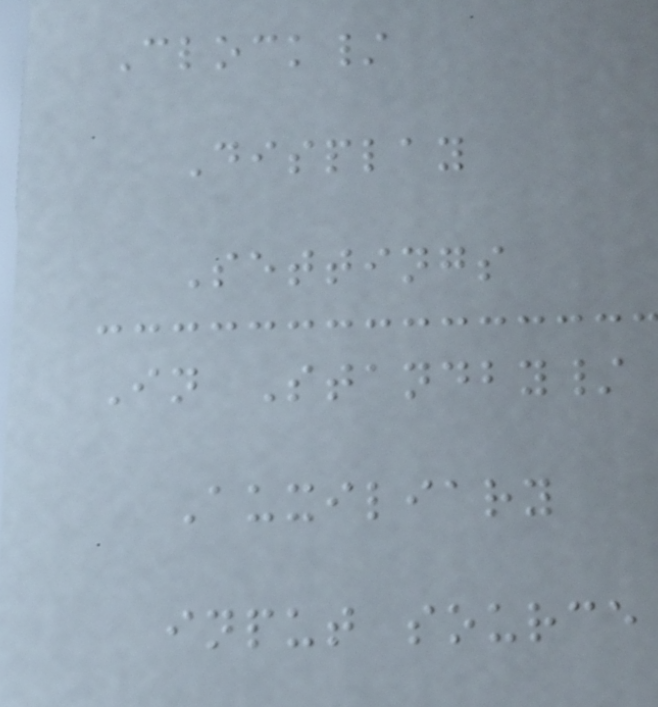Clock/
Display
Settings
In Standby/
Auxiliary
input source
